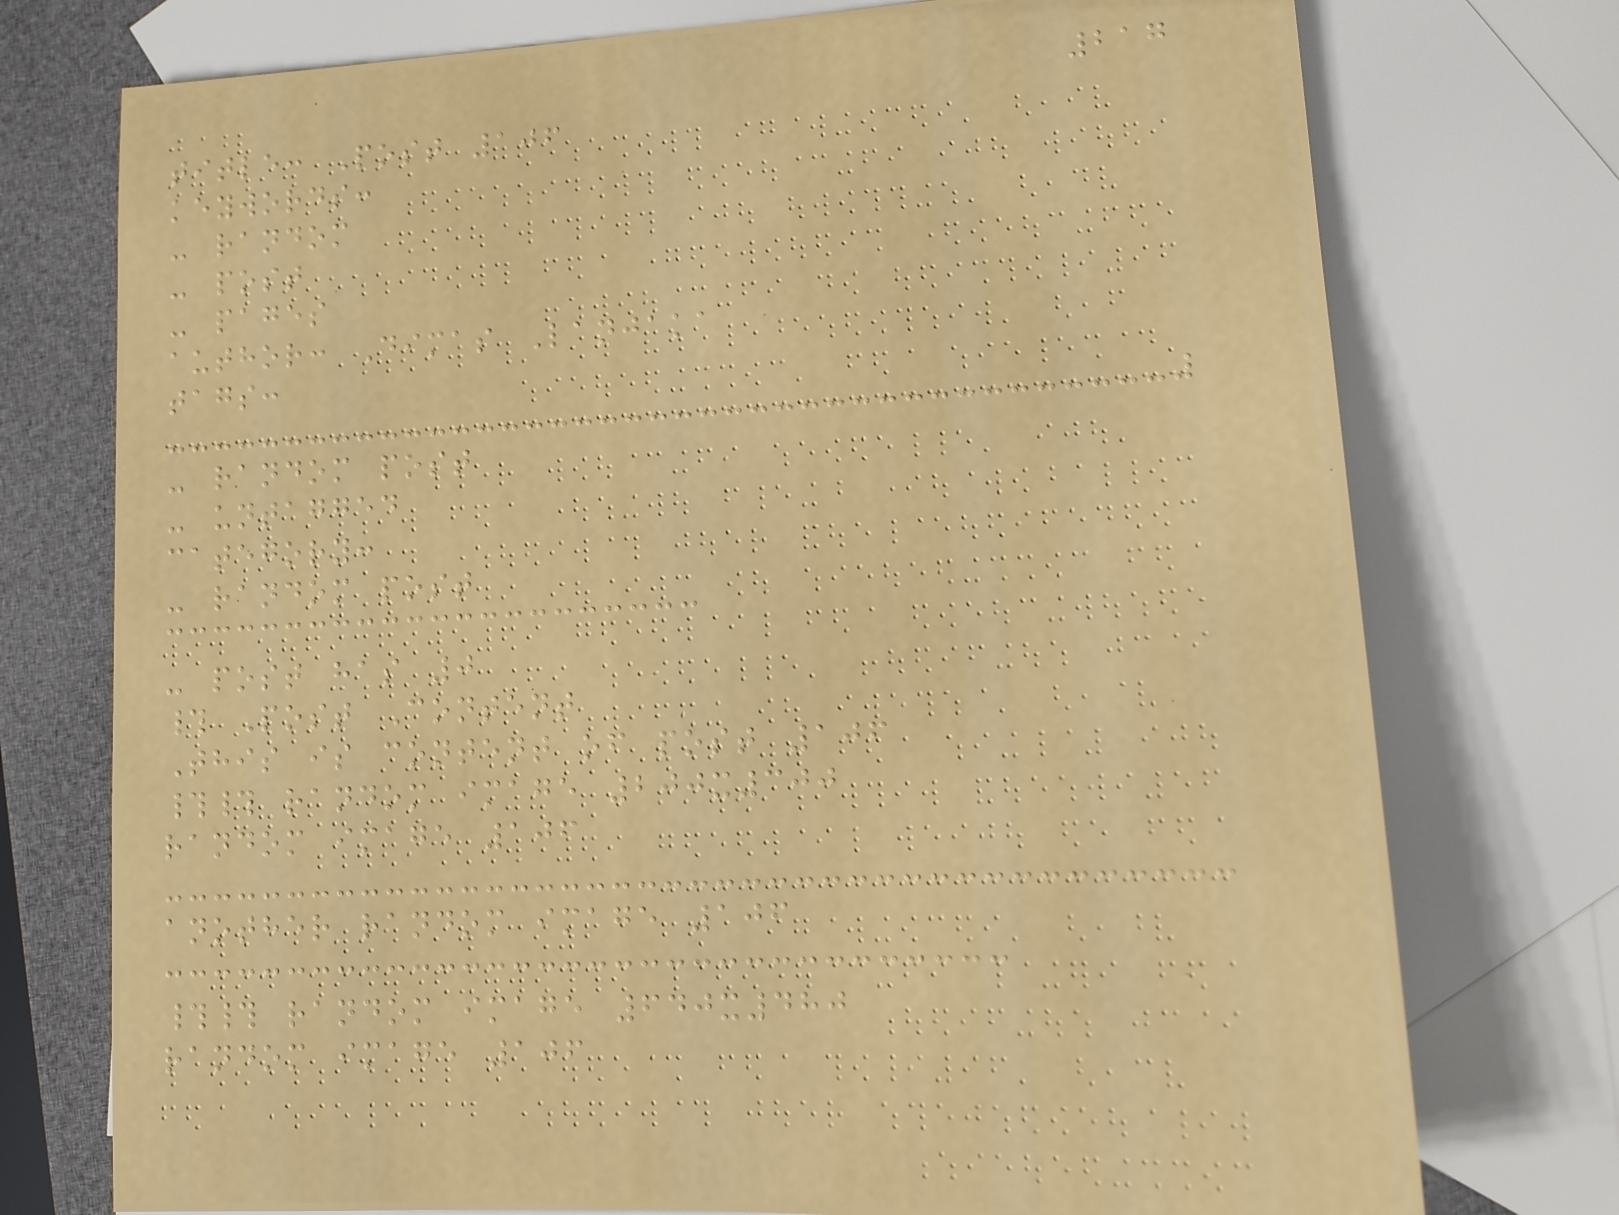217
title: Post 106
keywords:
- random
- post
- pages
author: Dimas Lanjaka
tags:
- random post
- untagged
category:
- random post
- post has 0
# Post Content
This is content of post 106
## random image 200x300
random image 106
another random image 106
## random image 640x480
random image 106
